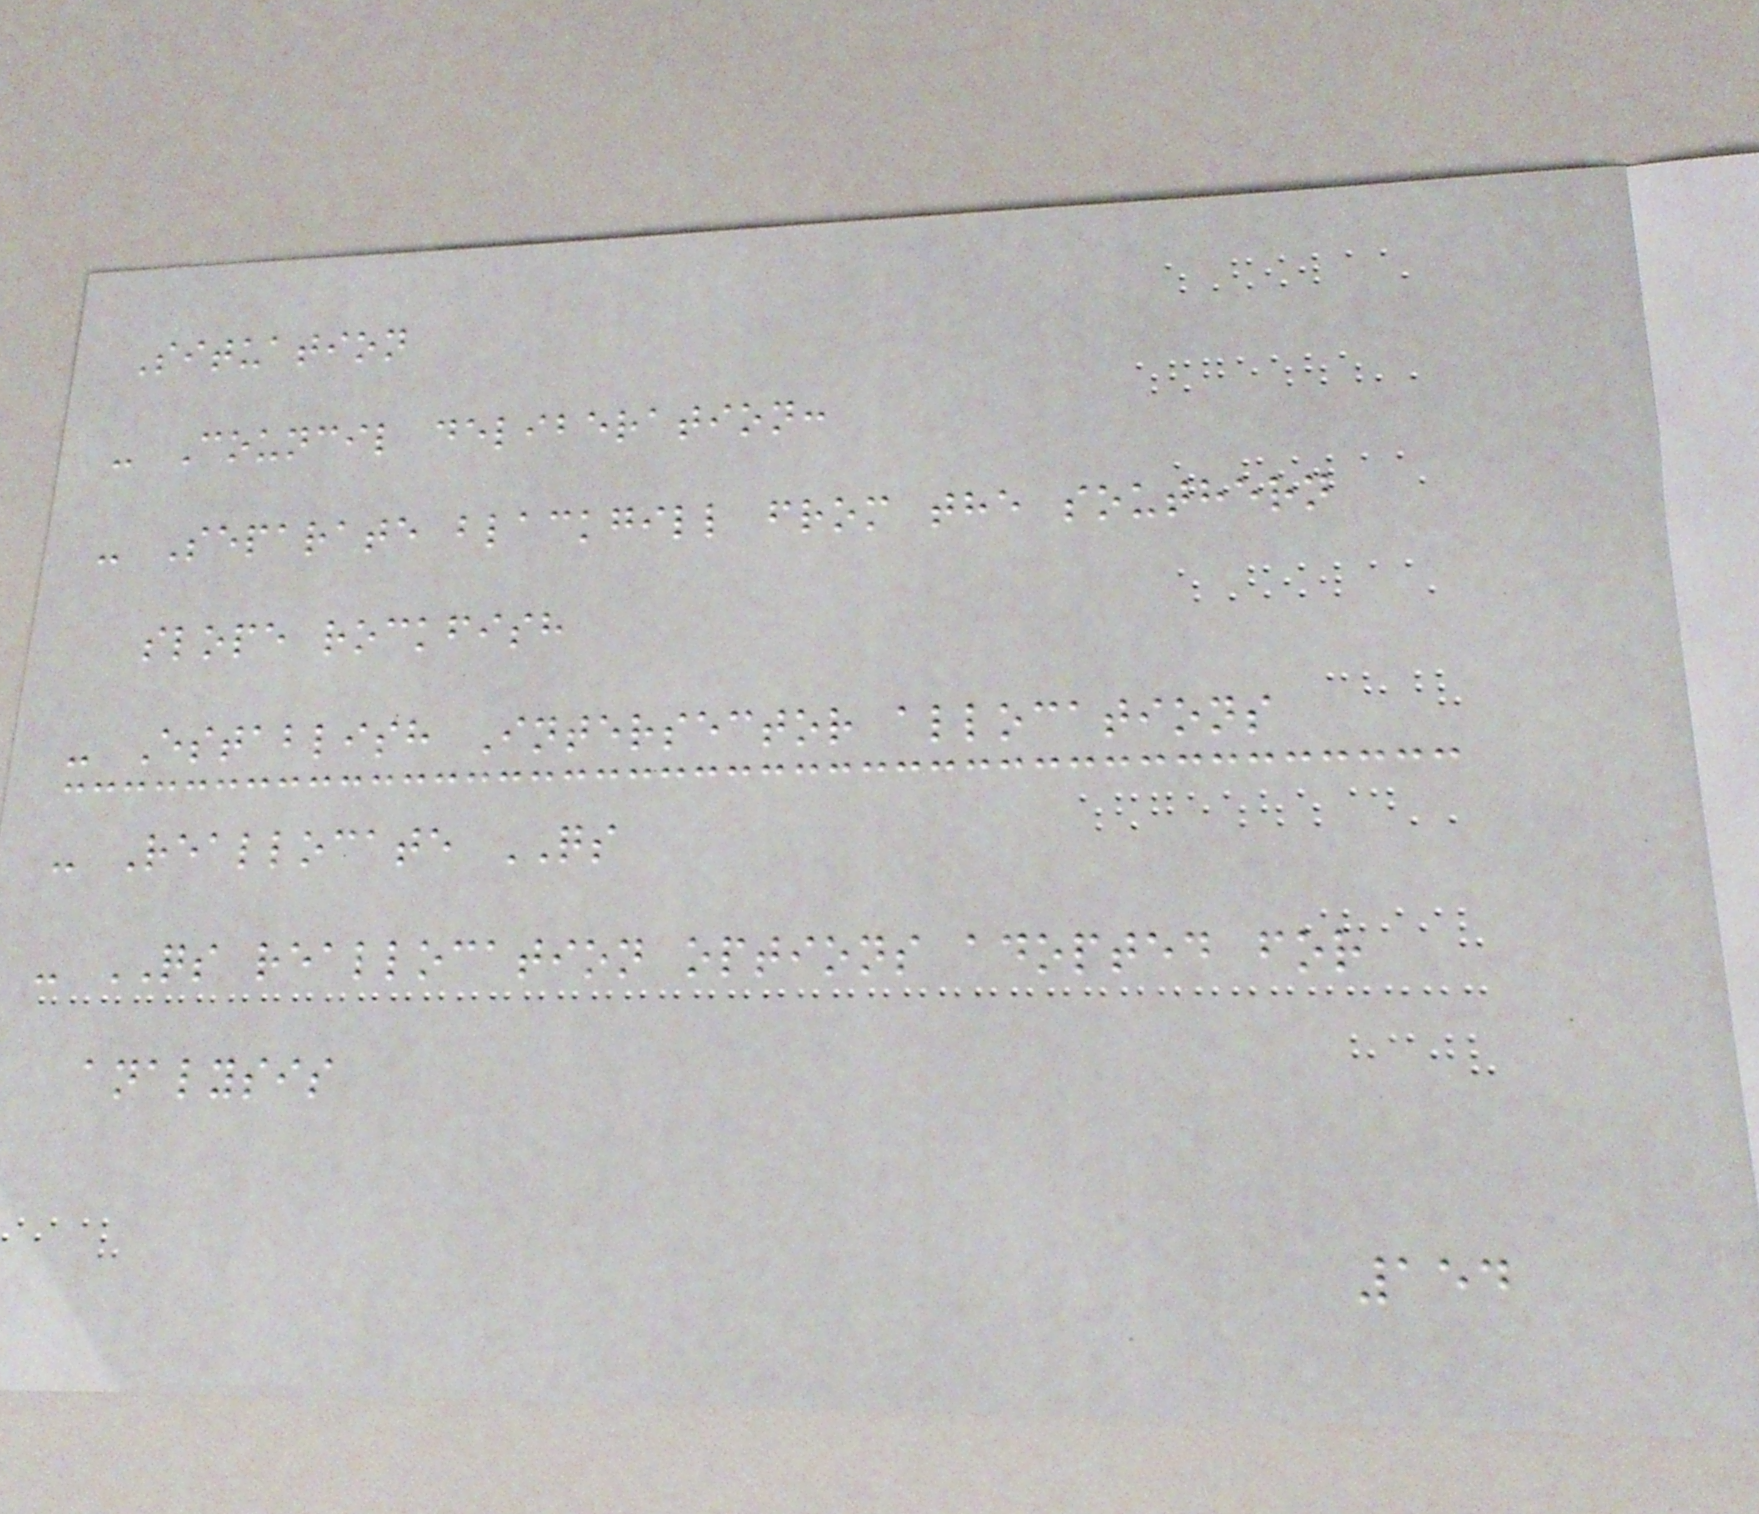Situation
- Council deliberation:
- Separate blackgill from the southern
slope rockfish
- Establish Intersector allocations
- Reallocate QS
- QS reallocation options adopted for
analysis
154
